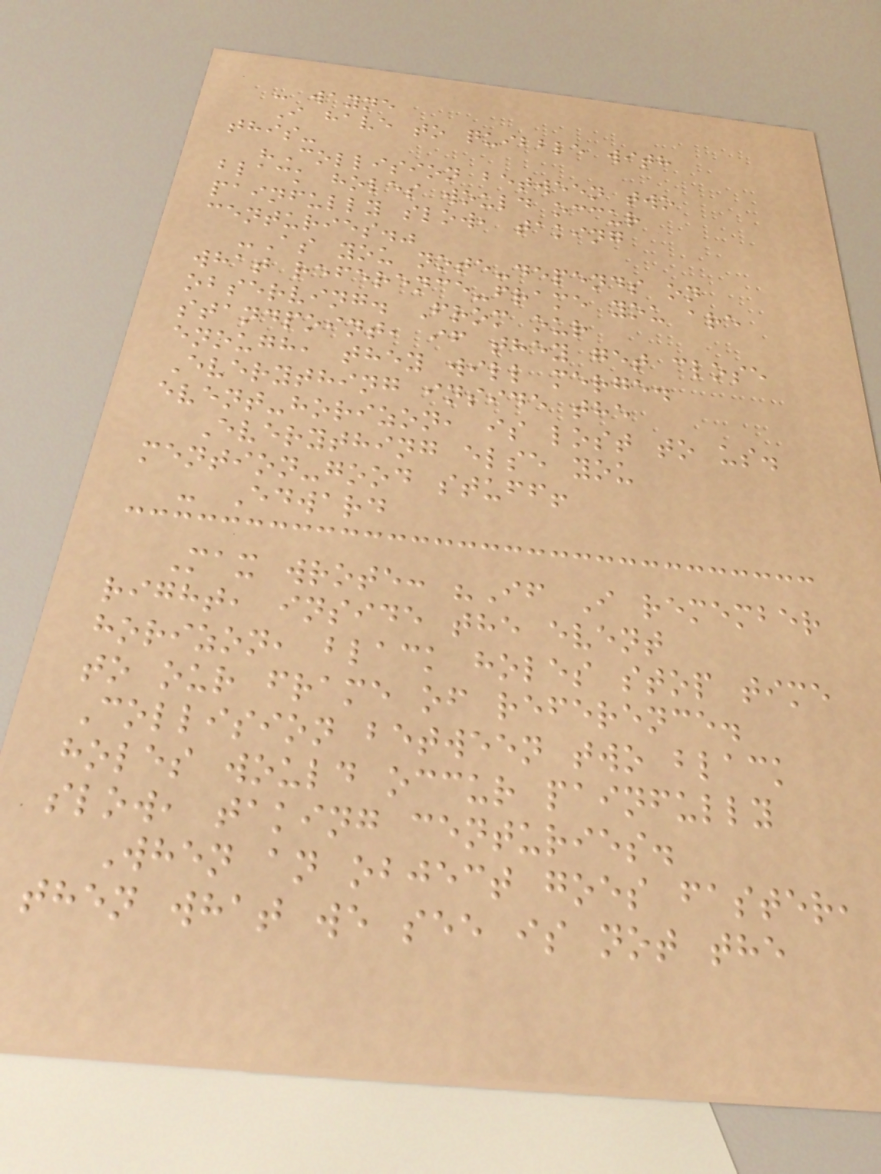- wayne
I have to quibble with
this-
"Collision between two
black holes would occur
painfully slow, taking
centuries."
-As you note-depends on
what reference-frame you are
observing. From our
standpoint, if they get close
enough, they will merge.
Everything inside the
event-horizon, is lost to us.
Everything else you
mention-good stuff!
- Edward
Max wrote: "If I remember
right, inside the event
horizon, black holes stop time
to our frame of reference.
Collision between two black
holes would occur painfully
slow, taking centuries.
When an object goes faster,
then what we see is not the
